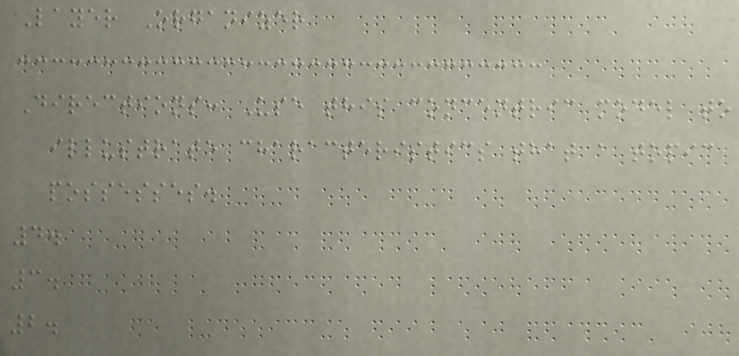Layer Organizer
Directions: Use this concentric model to
illustrate characteristics that a topic
possesses.
4.
3.
2.
